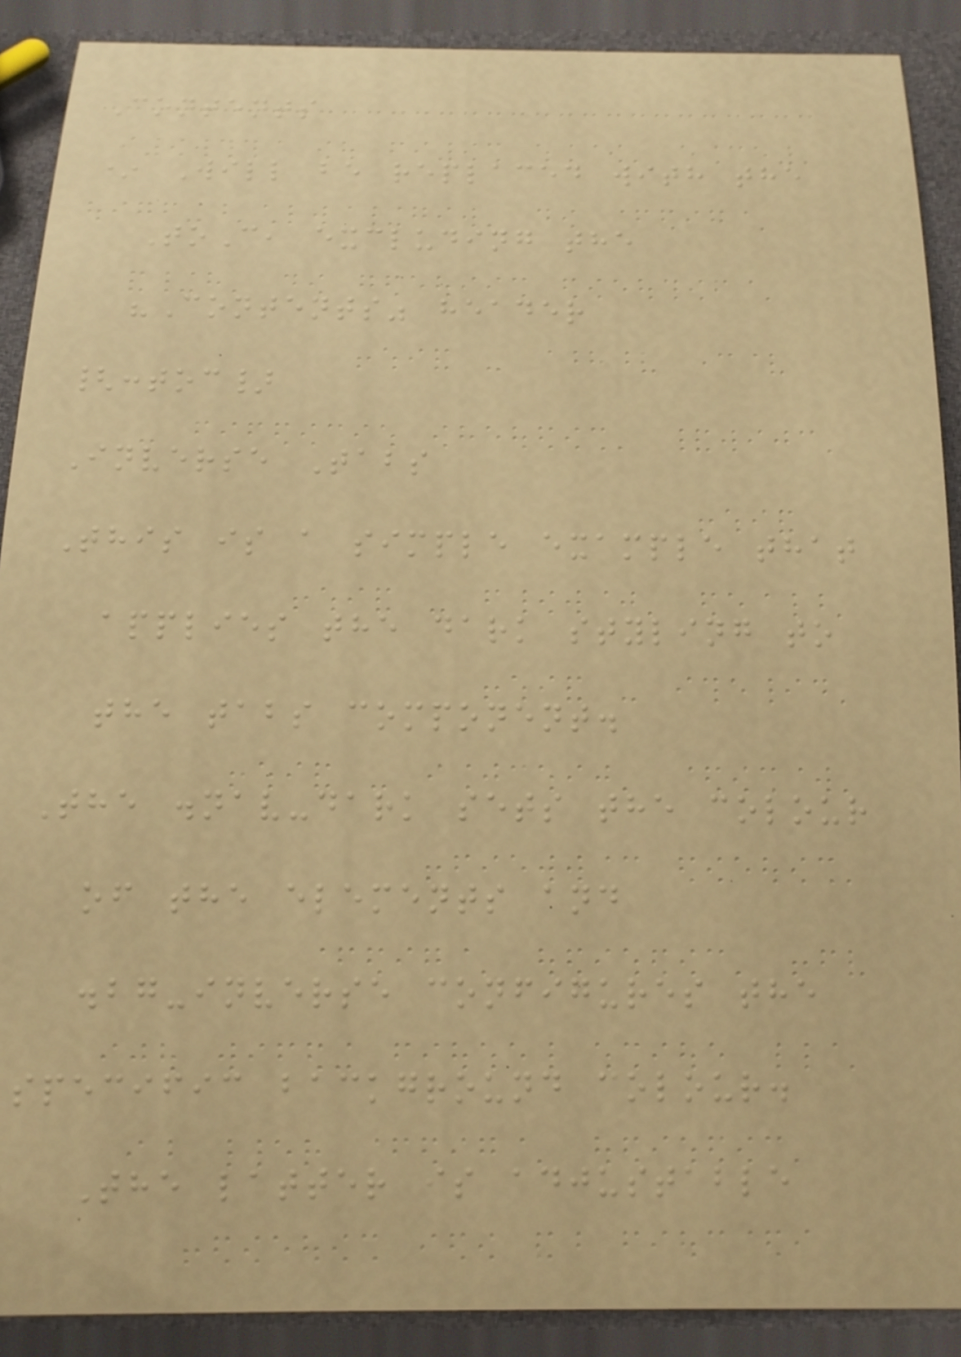Contents
* Will be replaced with the
ToC, excluding the
"Contents" header
{:toc}
Inverse Tabs
This is a simple example that
applies the dark styling to
the tabs component.
The .nav-dark sets the colour
of the elements and
.bg-inverse configures the
specific background colour.
The latter is adjustable
